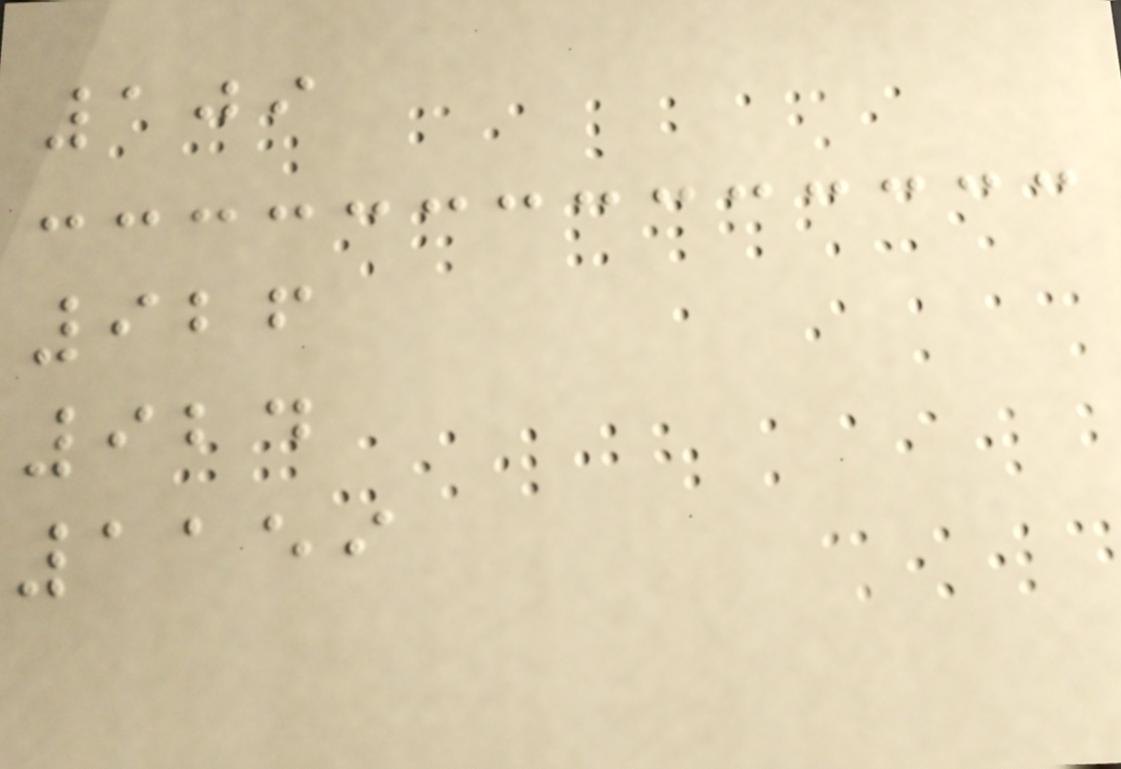109
926
924
1159
